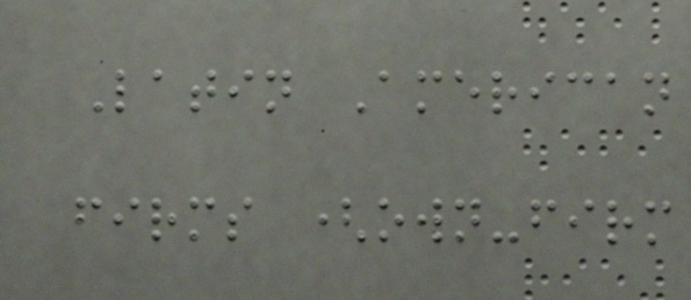Latin American
firms (own-firm
